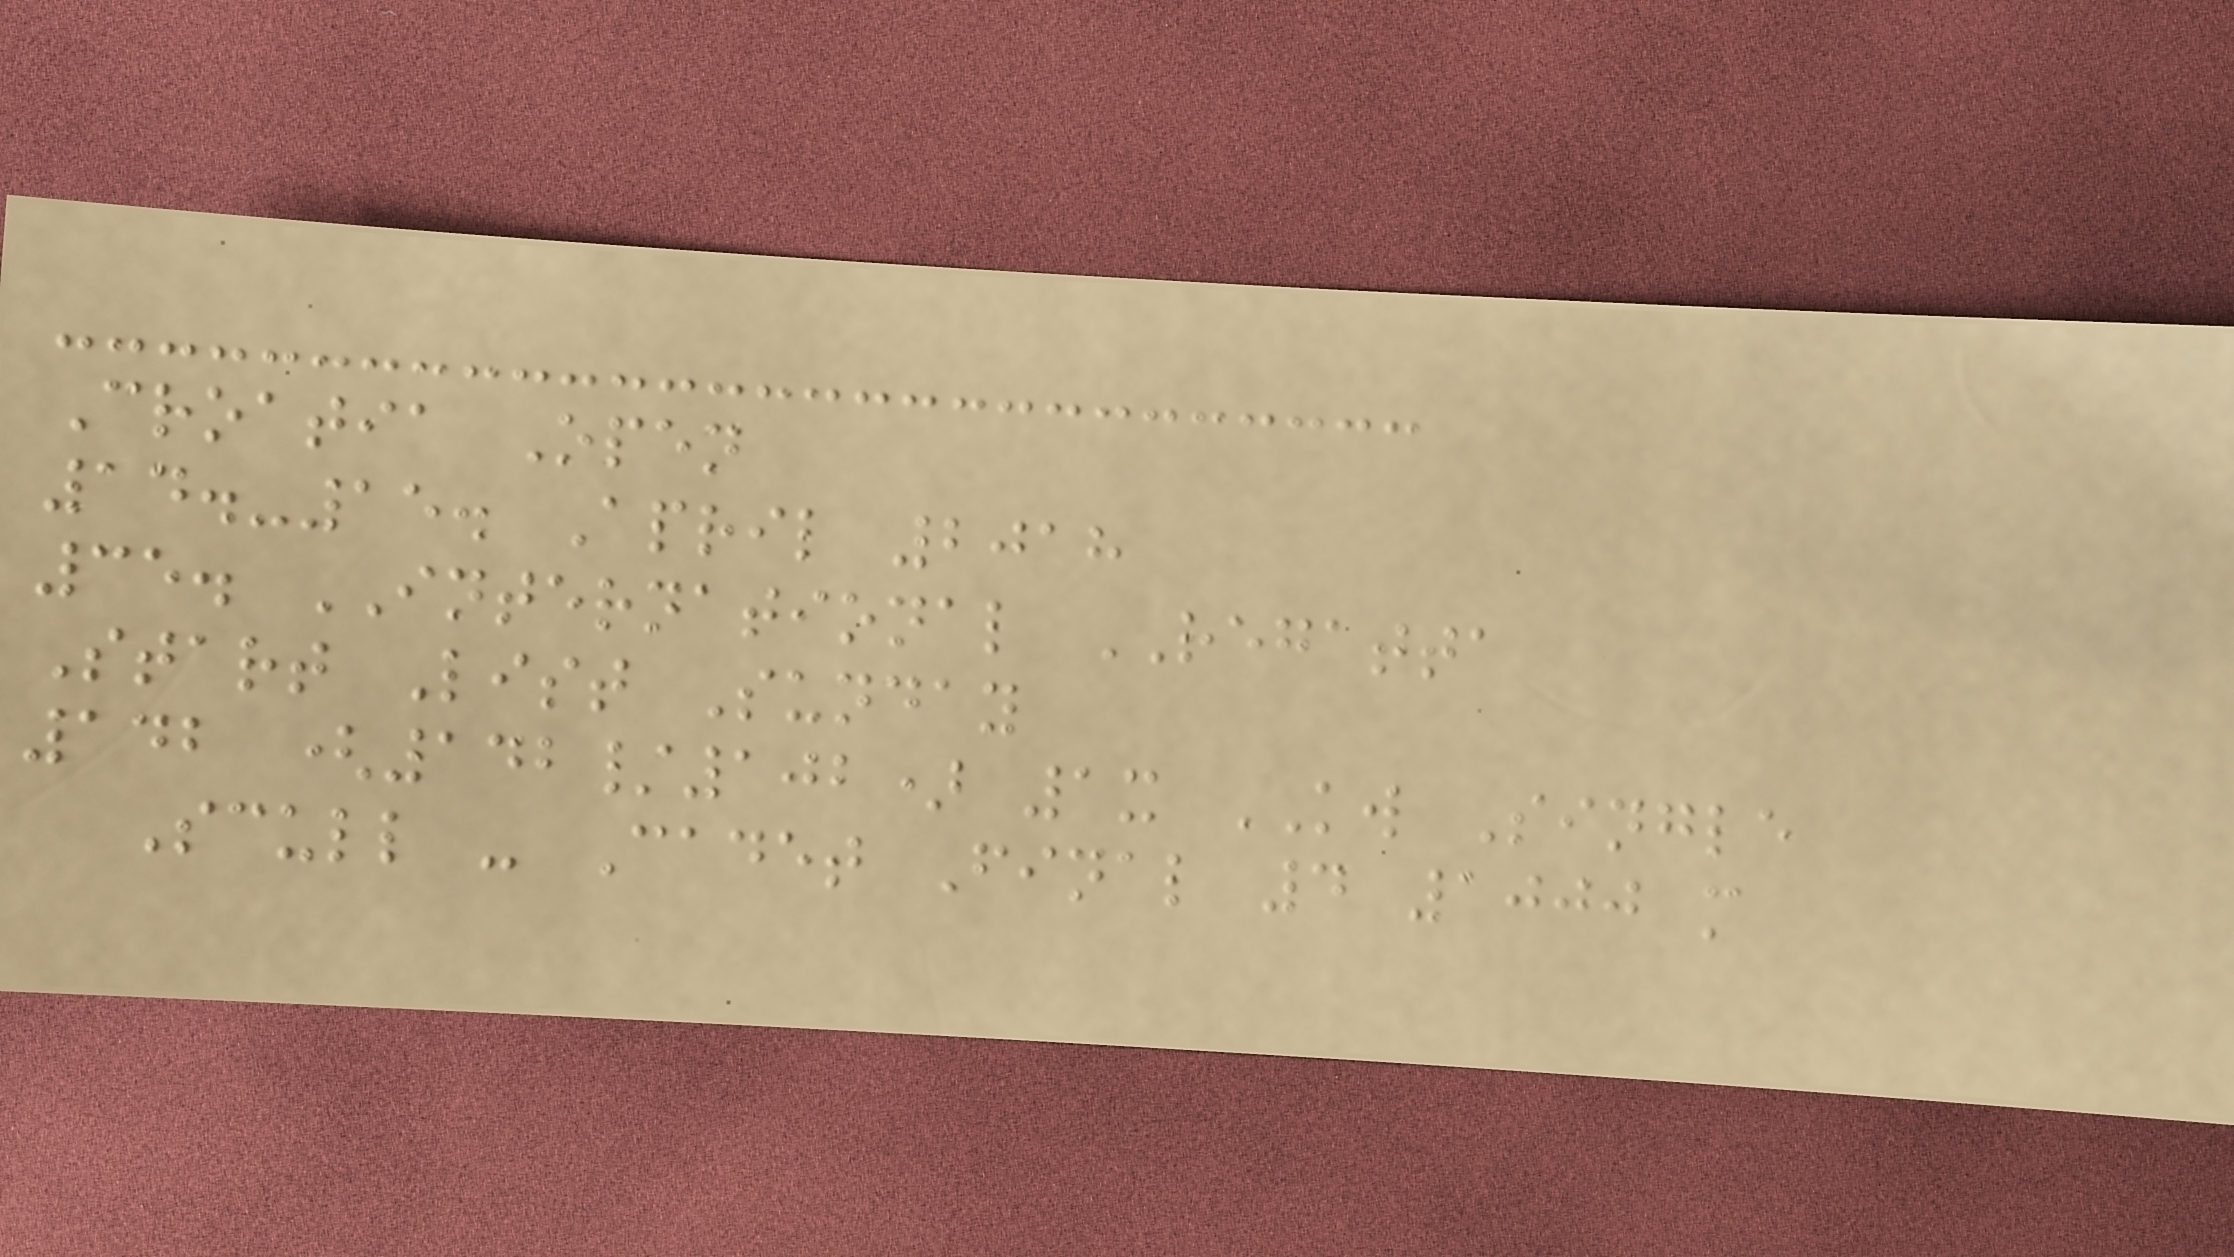Croatia Open
14.-15. April 2018
35. INTERNATIONAL REGATTA
Start List Sunday
142 (142/102) 1x KW Single
Scull - Cadet Final 4 1000 m
